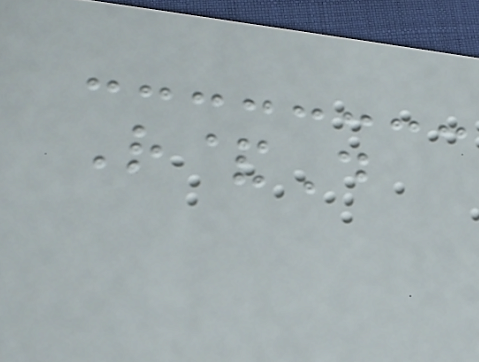R&D
